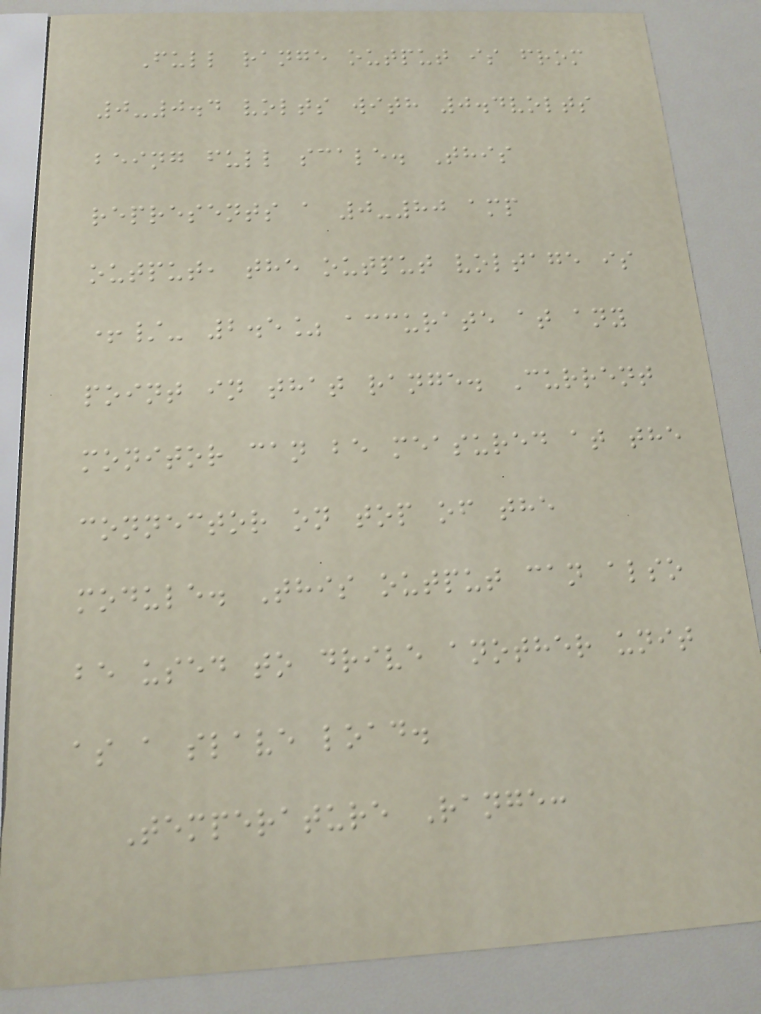Full range output is from
0-0.4 volts with 0.4volts
being full scale. This
represents a 0-80 amp
output, the output voltage is
+/- 2.5% accurate at any
point in that range. Current
monitor can be measured at the
connector on top of the
module. This output can also
be used to drive another unit
as a slave load.
Temperature Range:
